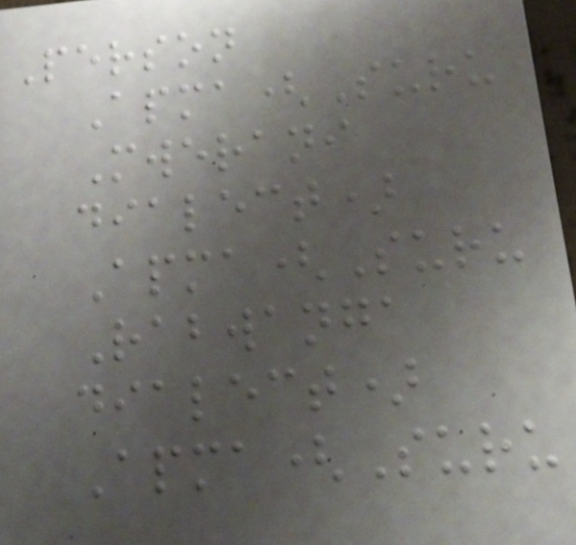Person
Apma(Suru
Mwerani
dialect)
Apma(Suru
Rabwanga
dialect)
Apma(Suru
